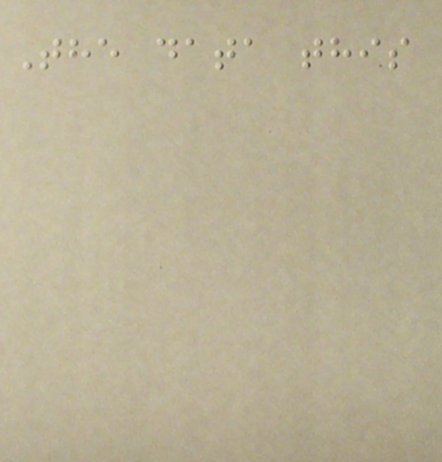The data this
